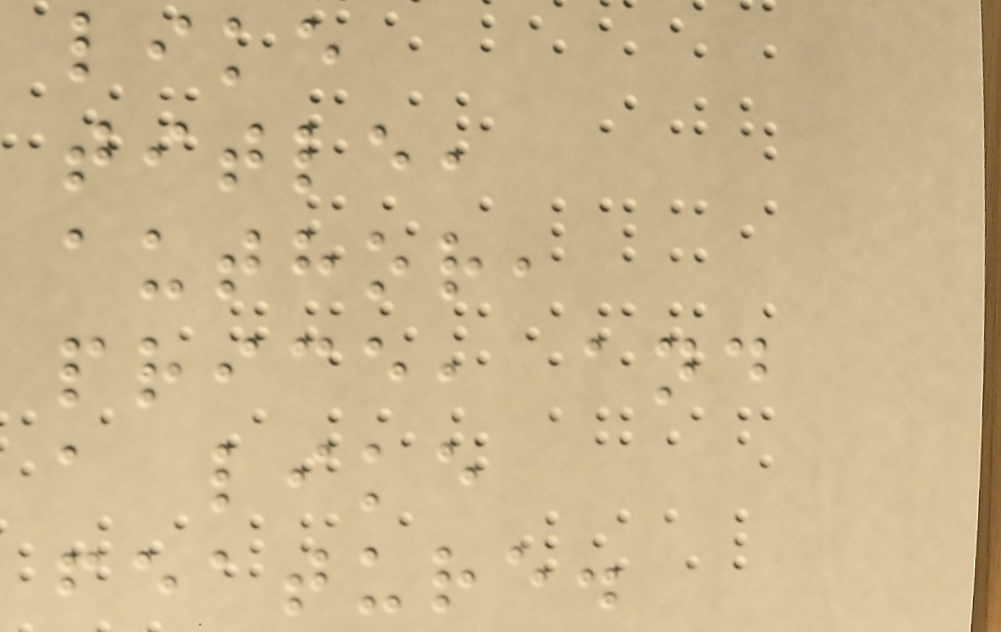like
title,
author,
price, and
a like
feature.
